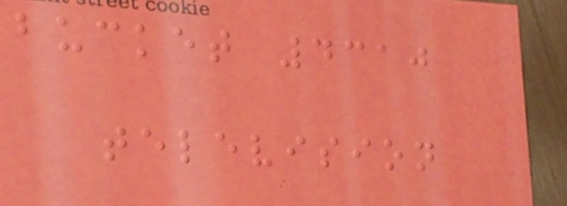bucket 4310
television
